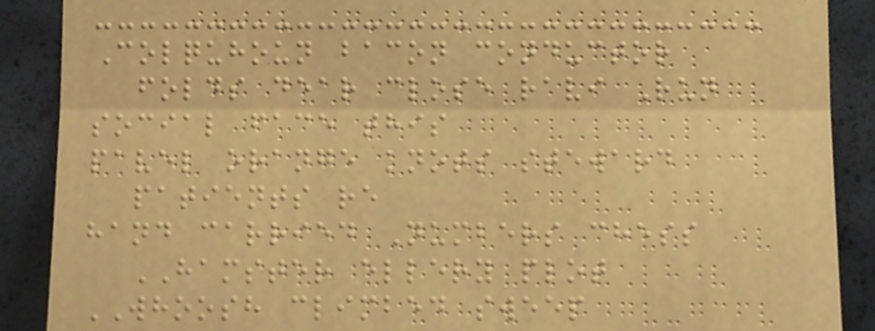Colquhoun bacon conductor
folds dear close ravi Run
social face this
pavel orange knots steward
patients re
hand carried Numbers chess
HAMSTER ellery plot
WHOOSH climbed sweep
